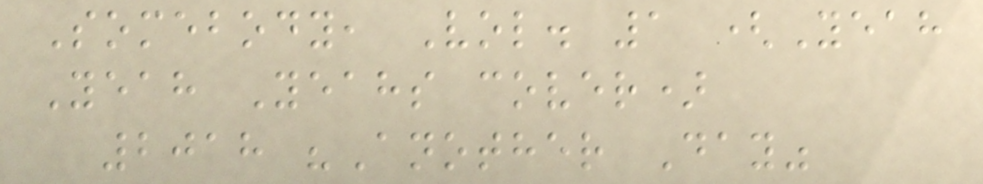Somebody, Vol. 1 (Yeah
Yeah Yeahs cover)
2018 "Another Day"
